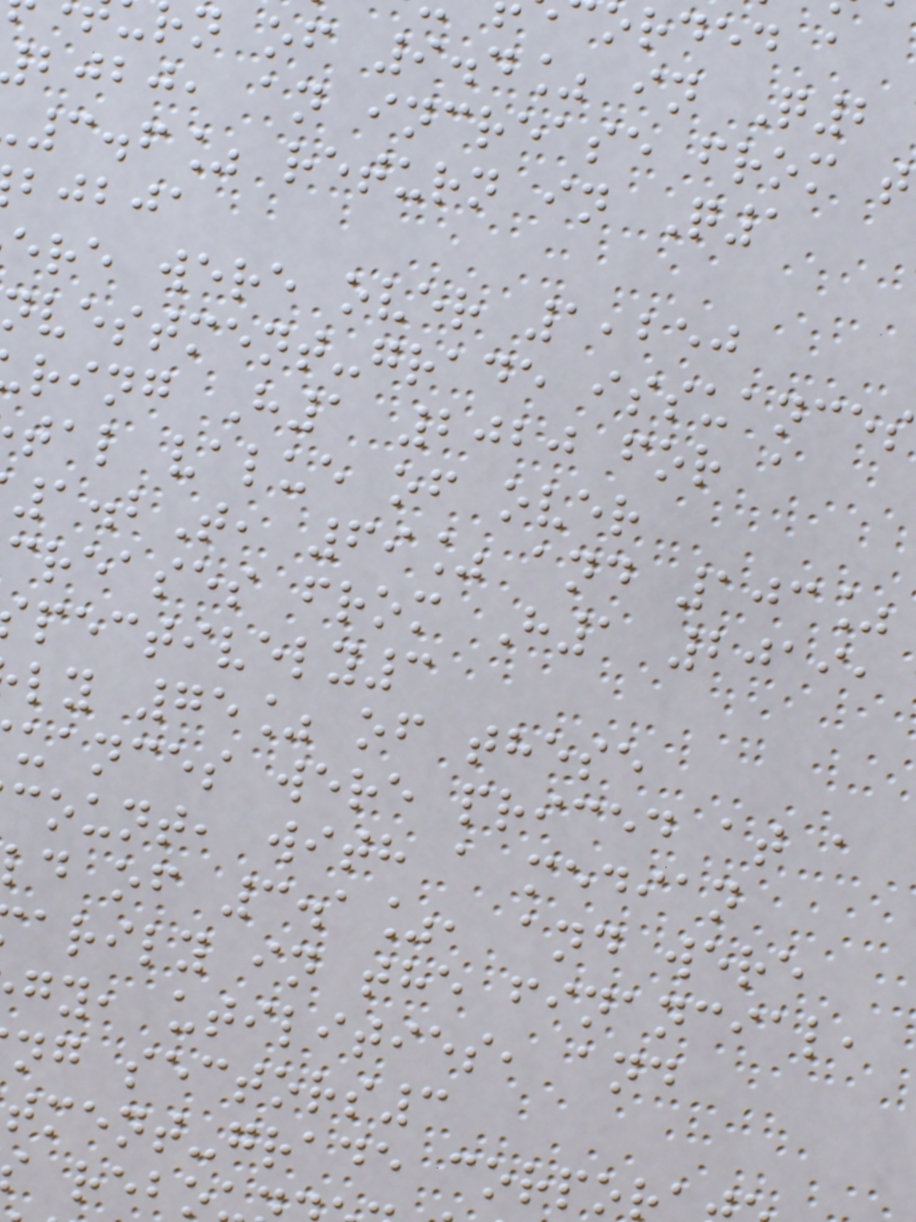orded a
n of 9.4% in Q2
bjbj, an increase from t
3.6% return in Q1
bjbja
ere were over 1,250
nvestment-grade issuances
ring H1 2020 for a
tal value of over
1.2T, 69% and 103%
creases from H1 2019,
pectively3
ly 75% of these
uances were priced at a
count, with a median
ld of 3.1%, and were
arily in the financial,
gy, utilities, and
ng sectors3
tment-grade corpo
